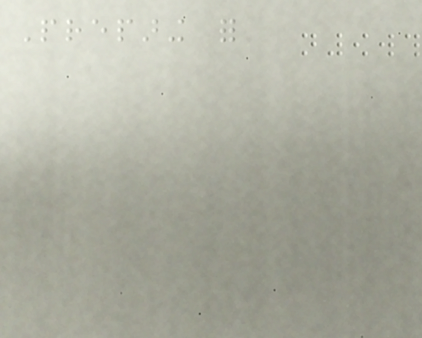Preparing for
